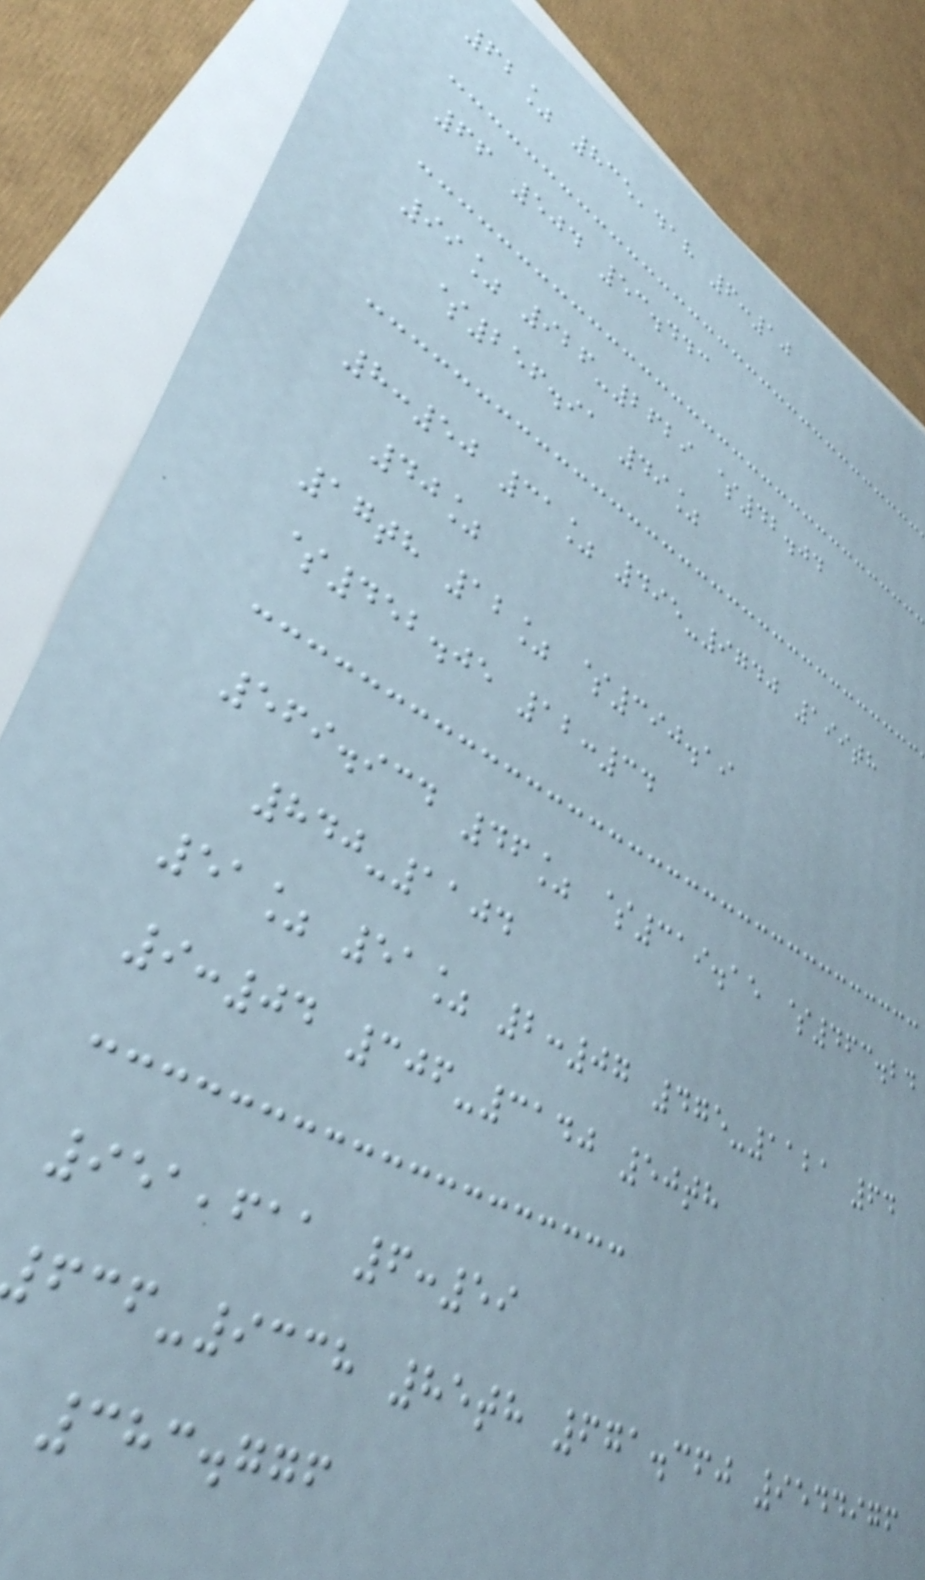62% 835,418 6:10
66 504 53.443
99% 926-2629 $42.04
$256.91 49%
8:50 31% 495-9740 199th
40%
17th 12% $390.19
$452.05 12:34
569.934 46% $319.15 $463.24
840-1104
51% 51% 2:07 475-1121 64
9:04 306-3140 50th
951,611 6:59
636-9338 85th 671.360 9544976
383.776
